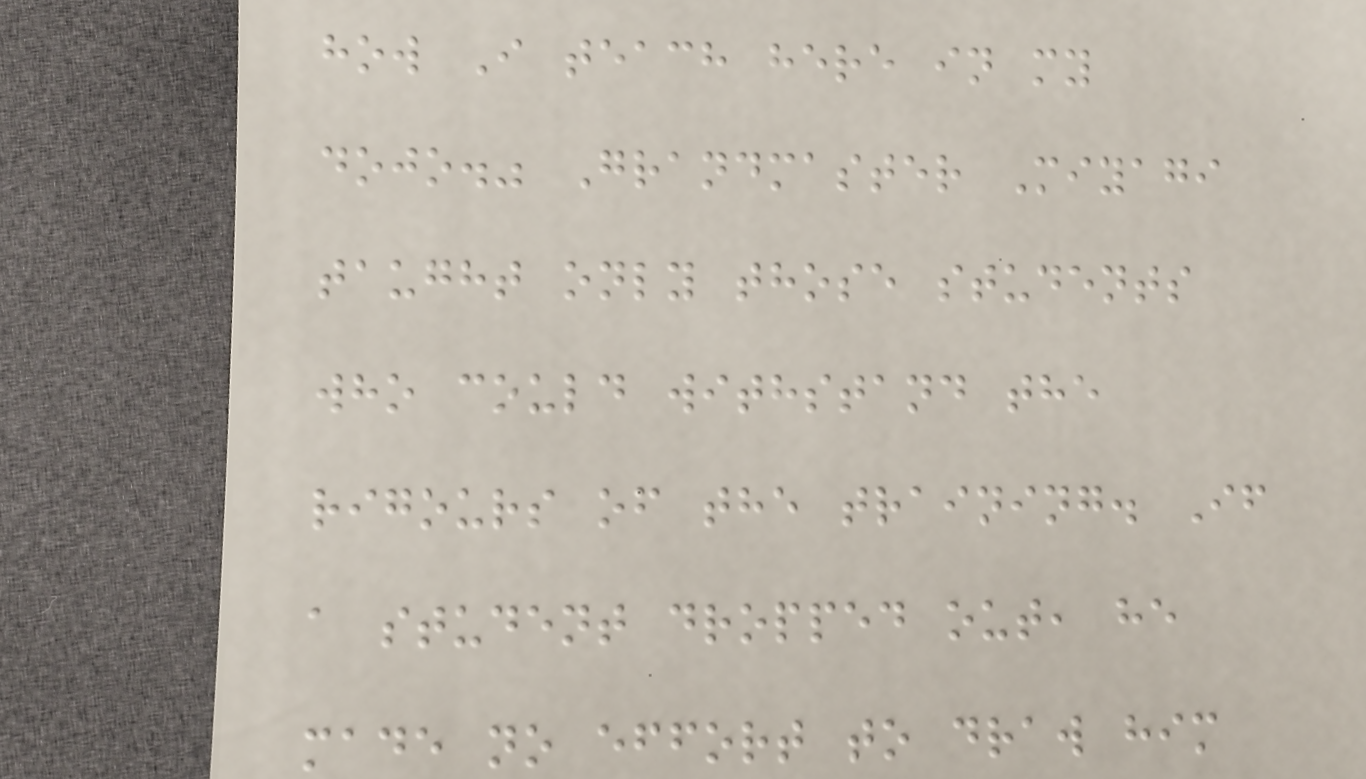how I teach here in my
dojo." Grandmaster Miyagi
taught only those students
who could withstand the
rigours of the training. If
a student dropped out, he
made no effort to draw him
